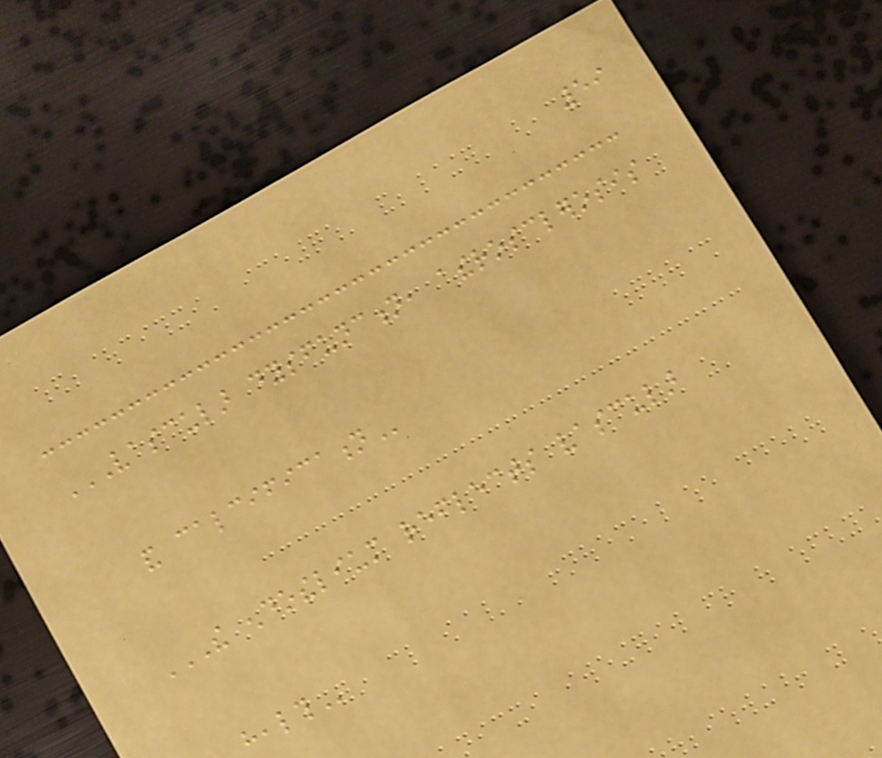59
VASCULAR DYSFUNCTION, ATHEROSCLEROSIS
AND CALCIFICATION
THE ENDOTHELIUM REFLECTS VASCULAR
HEALTH
